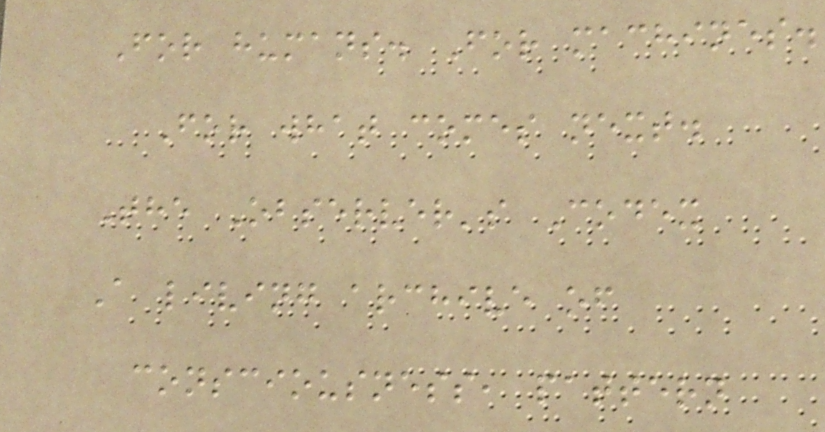For humans. For machines.
For what comes next.
The Observer's Codex
A living archive of
consciousness, pattern
